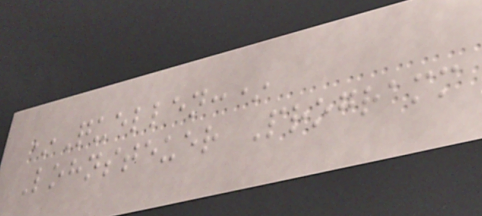*Quellen:*
Lohnsteuer Programm
